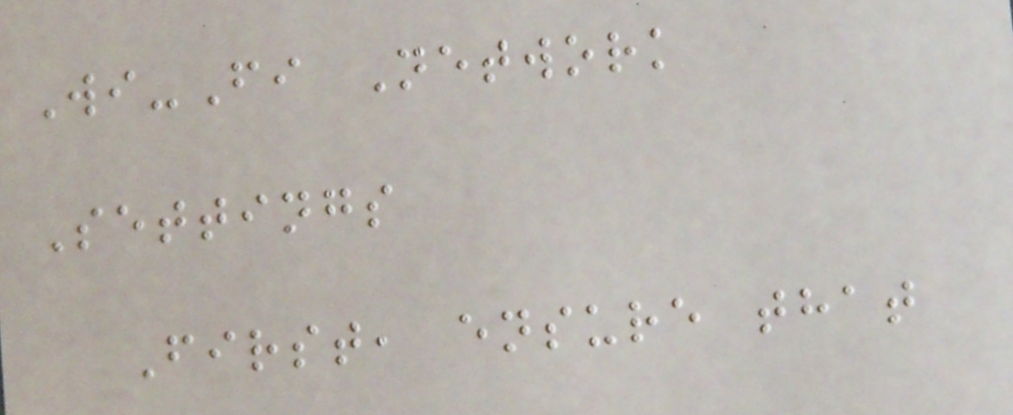Wi-Fi Network
Settings
First, ensure that
